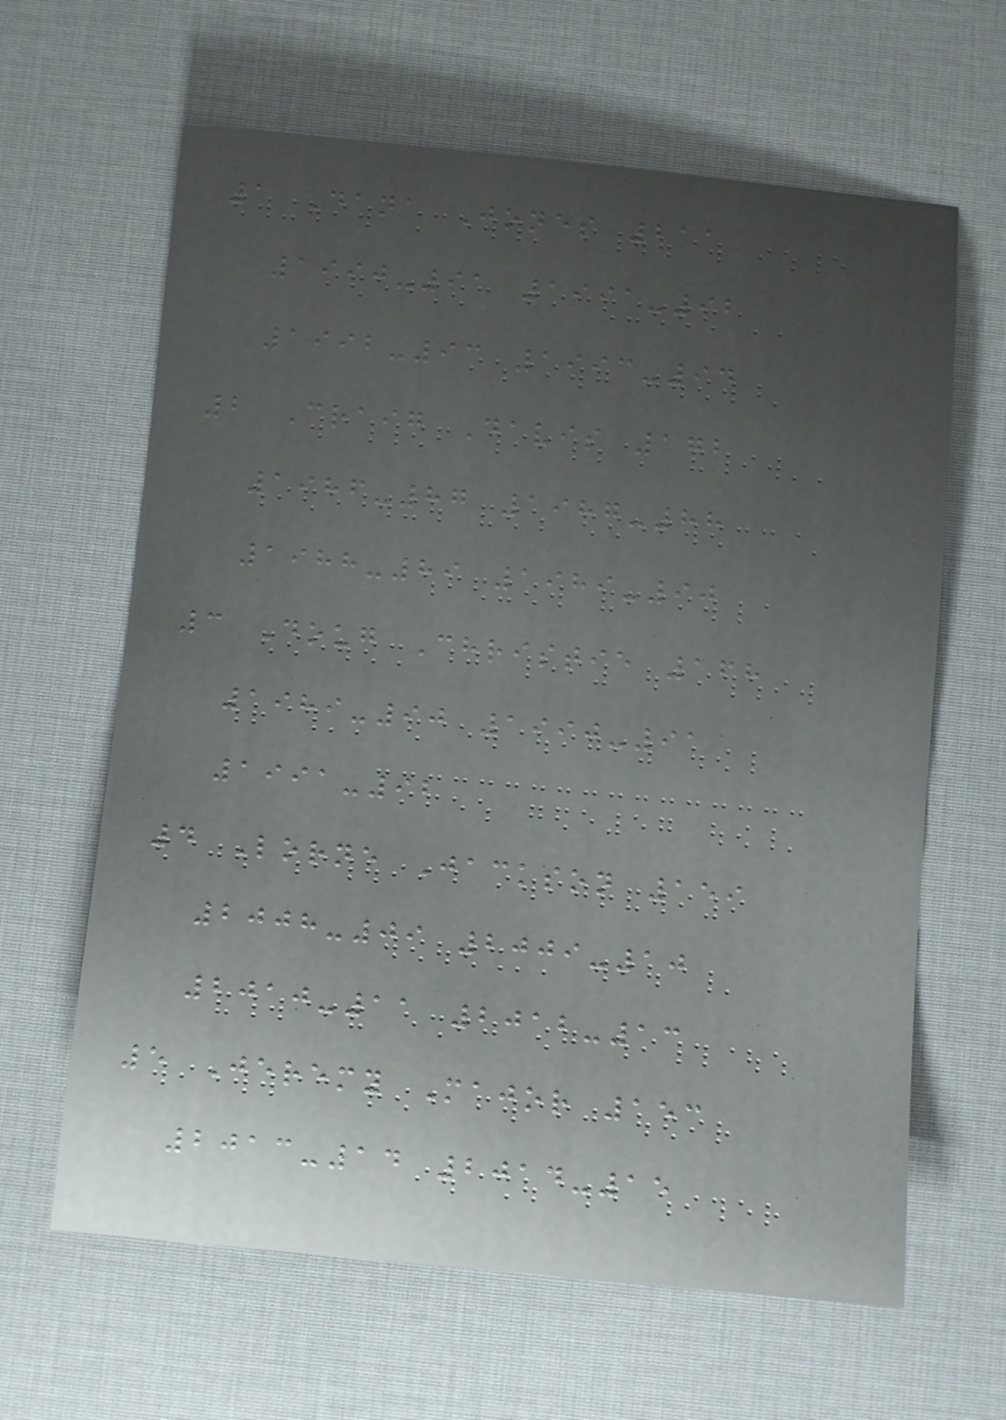1 Dana Jones 211
1990-91 1991-92
1992-93 1993-94
2 Craig Davis 172
1986-87 1987-88
1988-89 1989-90
3 Doug Christie 168
1989-90 1990-91
1991-92
4 Lorne Jackson 159
2008-09 2009-10
2010-11 2012-13
5 Jeremy Major 153
2013-14 2014-15
